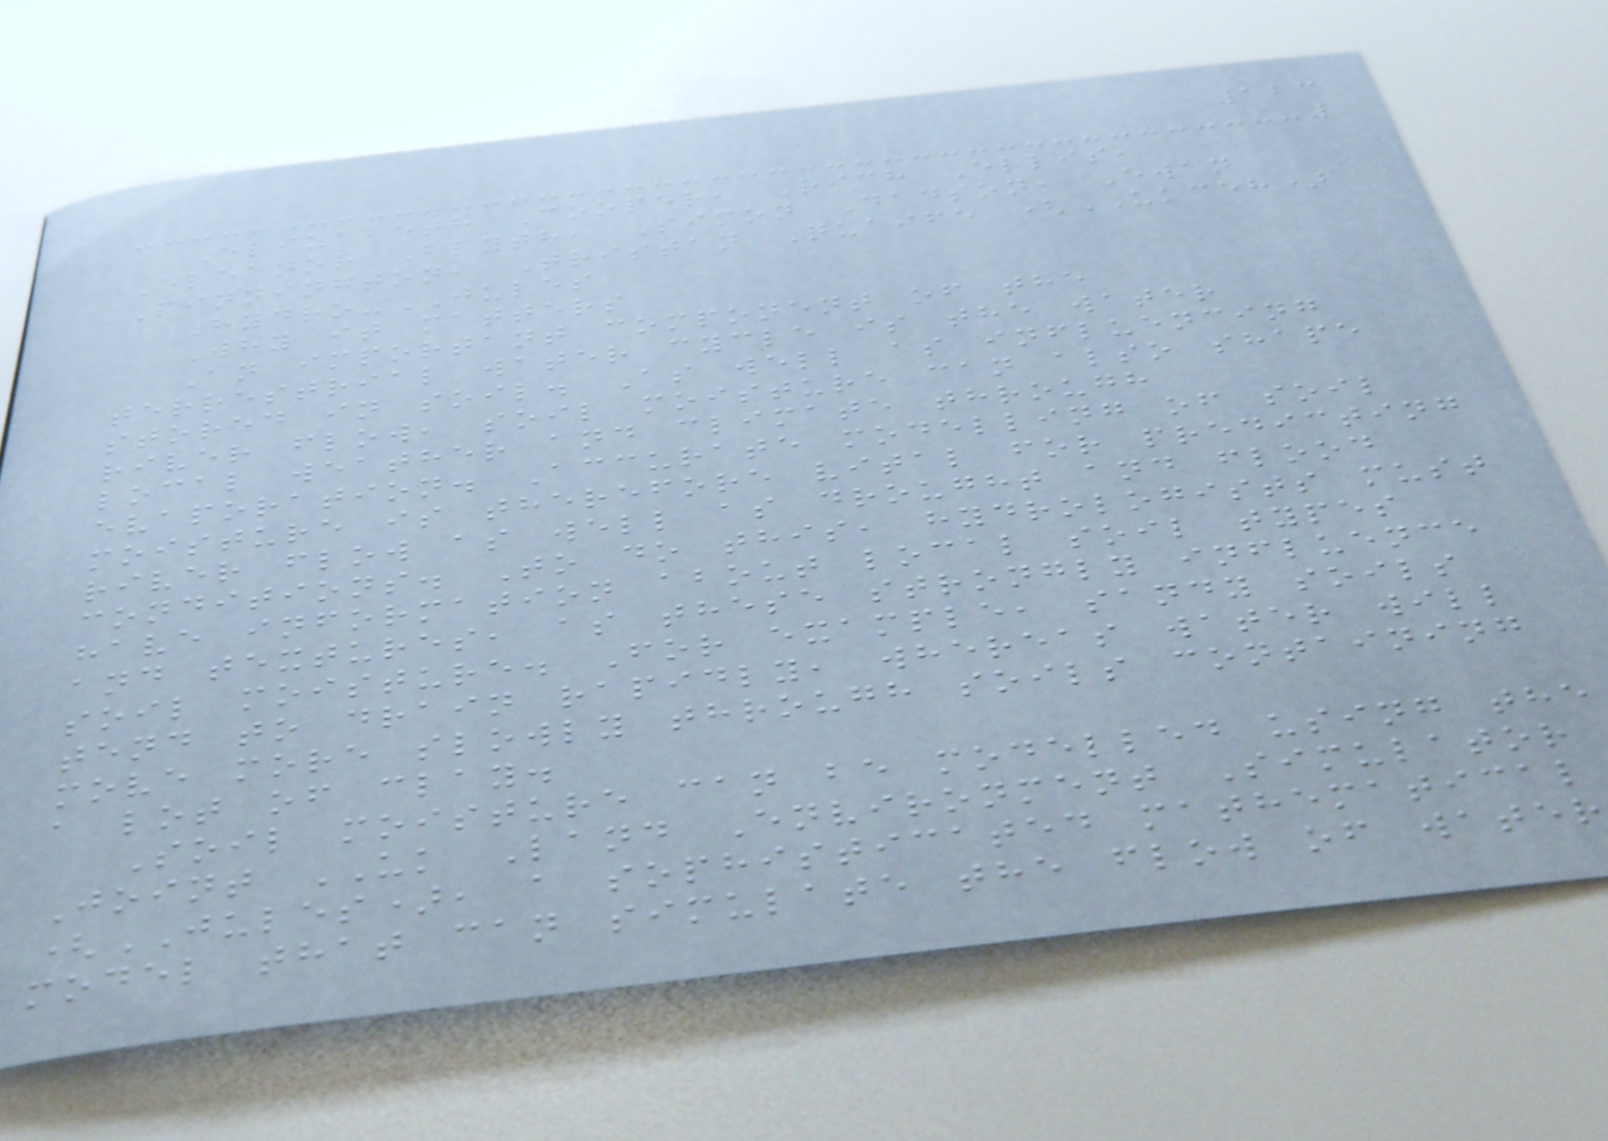123
Elizabeth Cooper, Rich Ellis,
Eleanor Blyth, Simon Dadson, Ewan
Pinnington, Tristan Quaife (UKCEH)
Hydro-JULES
Why it matters
An important component of the
terrestrial water cycle is the water
stored in soil. As well as influencing
river flow, soil moisture can also shape
local weather and climate through
evaporation. Accurate modelling of soil
moisture is therefore vital for predicting
river flow as well as drought and flood
conditions. To do this, hydrologists must
have information about local soil types
and textures, as these strongly influence
soil moisture. For example, sandy soils
tend to drain rapidly, whereas water will
move more slowly through soils containing
a lot of clay.
Soil moisture can be modelled using the
Joint UK Land Environment Simulator
(JULES), a sophisticated mathematical
model that can simulate the flow of water
